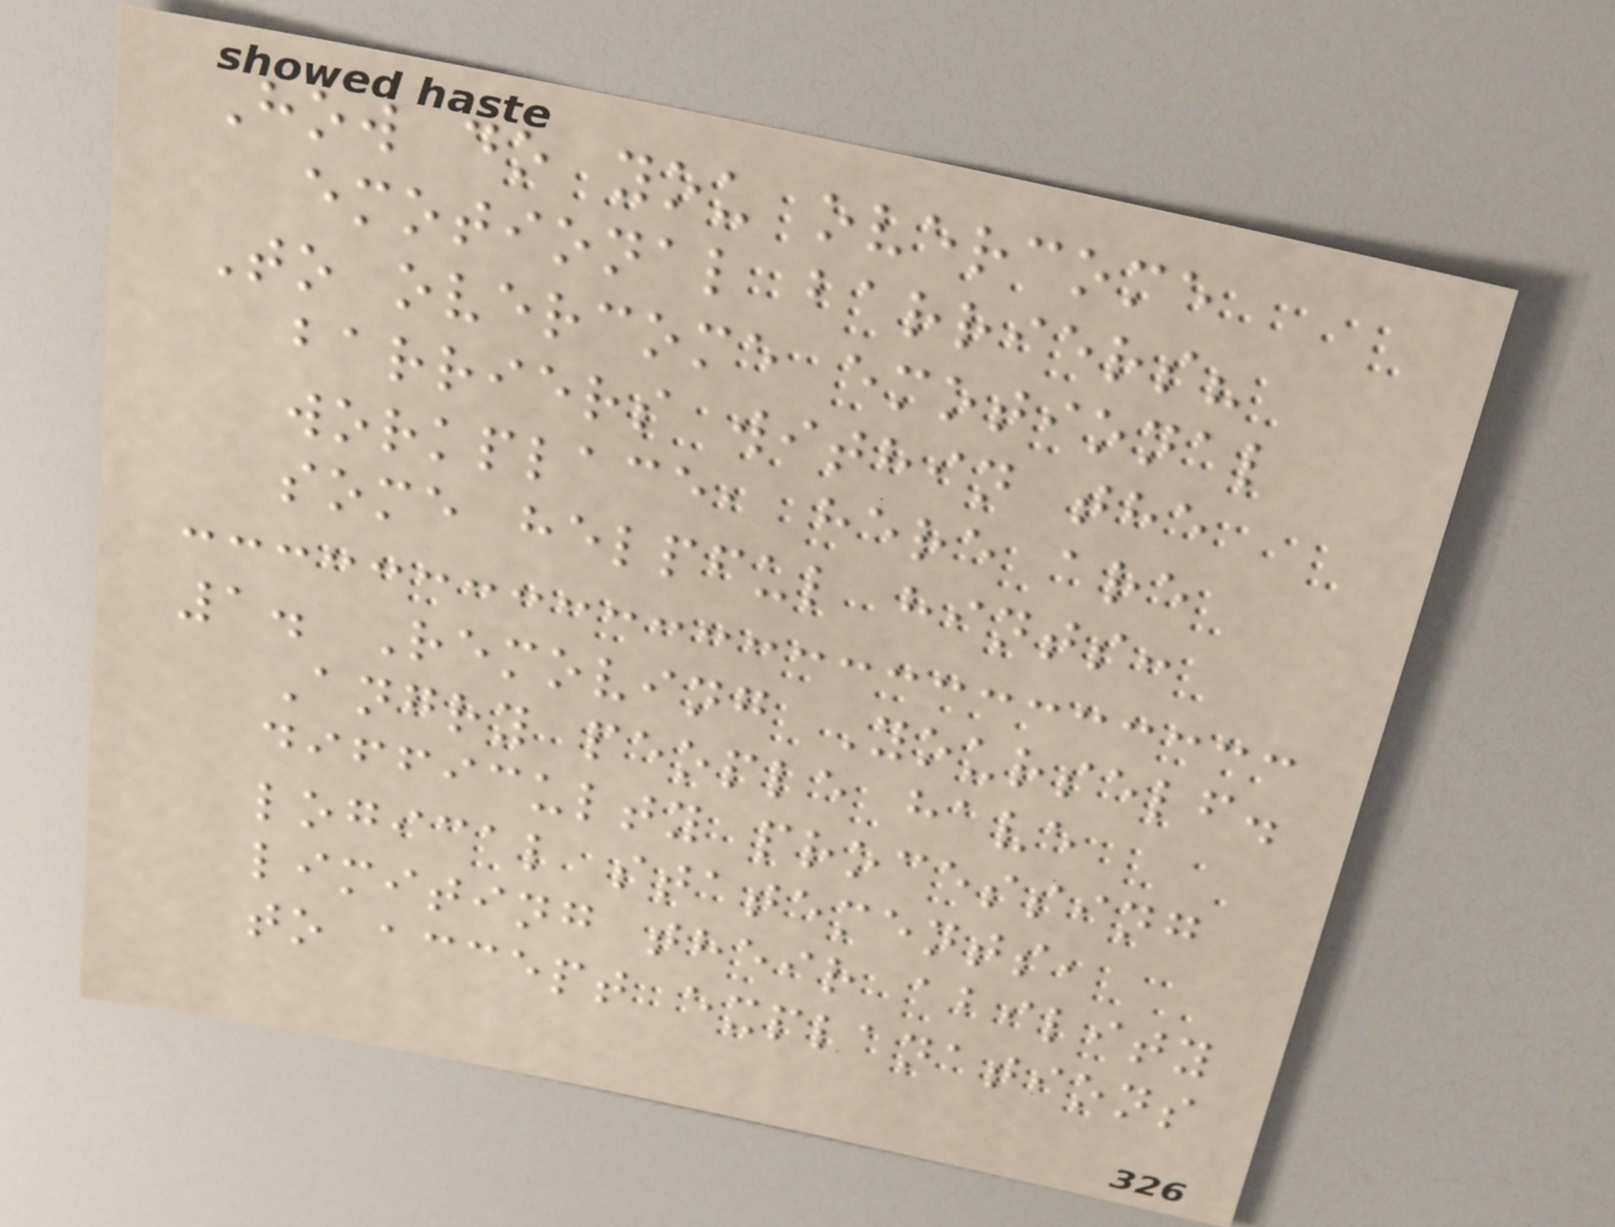How do you overcome
emotional barriers?
To overcome emotional
barriers within the
workplace, here are
some helpful hints:
1. Removing Yourself.
Angry people have
difficulty processing
logical statements,
limiting their ability
to accept explanations
